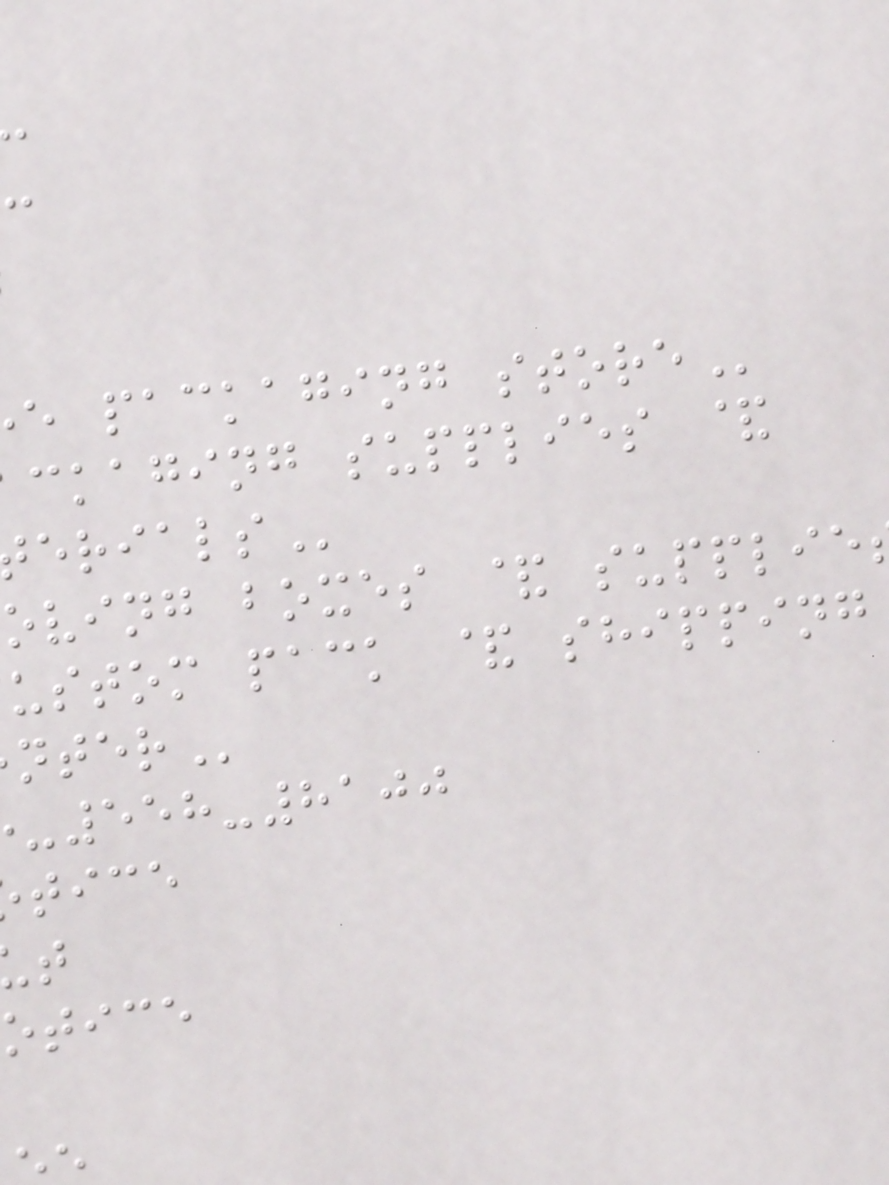e packaging
ckaging supplies &
oving boxes &
ustom pack & shipping
-558-8100
tice
otice
